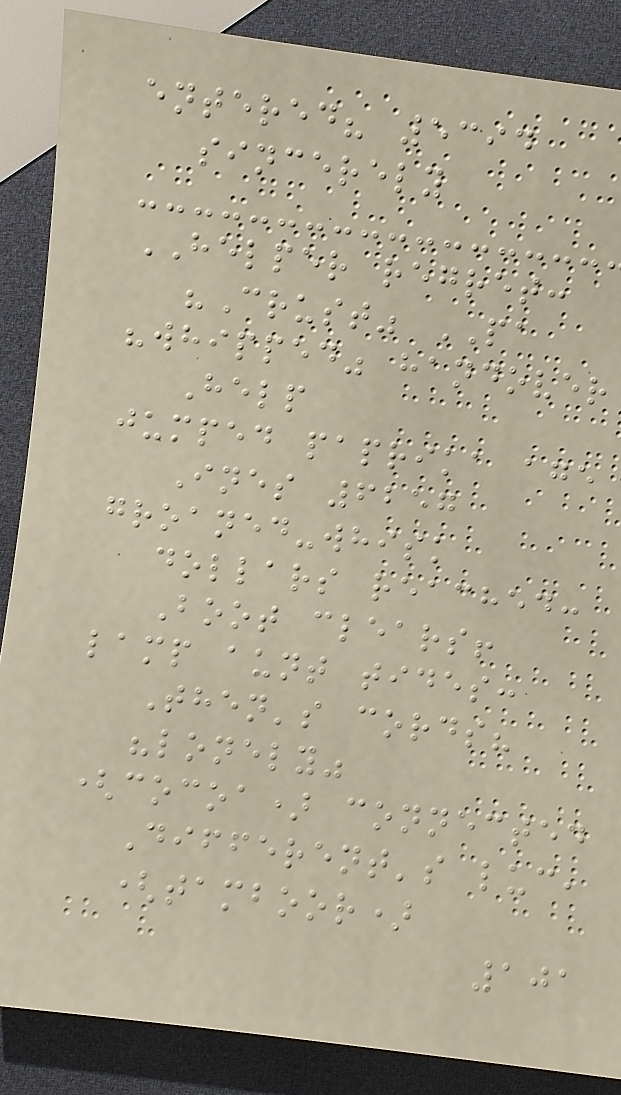entered? 5394
sincerely
HELPER regret:
"Crust" PA
"whipped" handover
Help
jumped paprika age
Ines 6257
groaned-whisk
dollars reached:
Boot clears!
lamp aunt tides:
Then's cords?
"lonely"
(cocoa) connected
Different's luc,
(tamboor)
101
